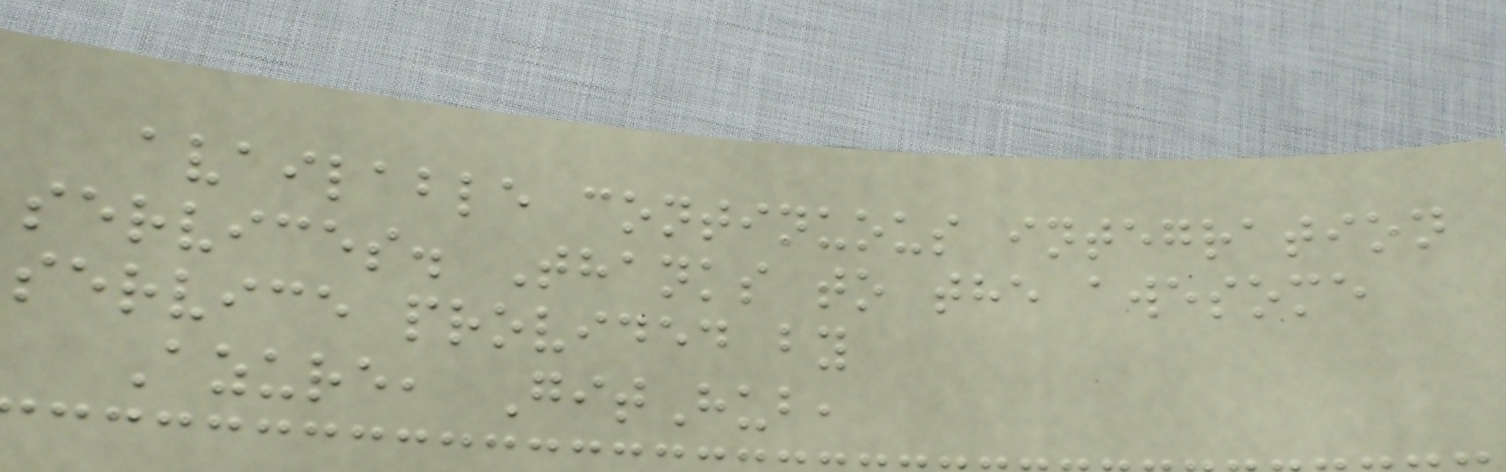available continuous integration
services. Thanks to the awesome
service provided by
Azure, GitHub,
